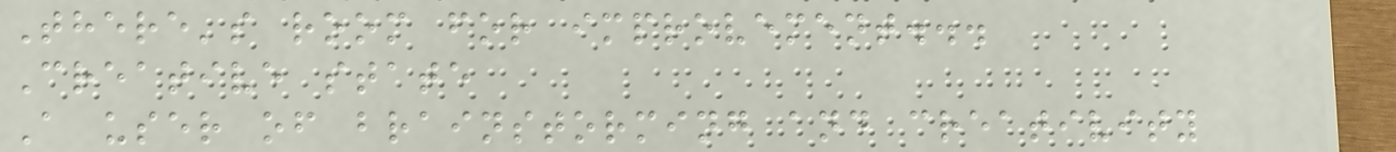There's room for improvement...
Creative state
A user of brainstorming and creativity
